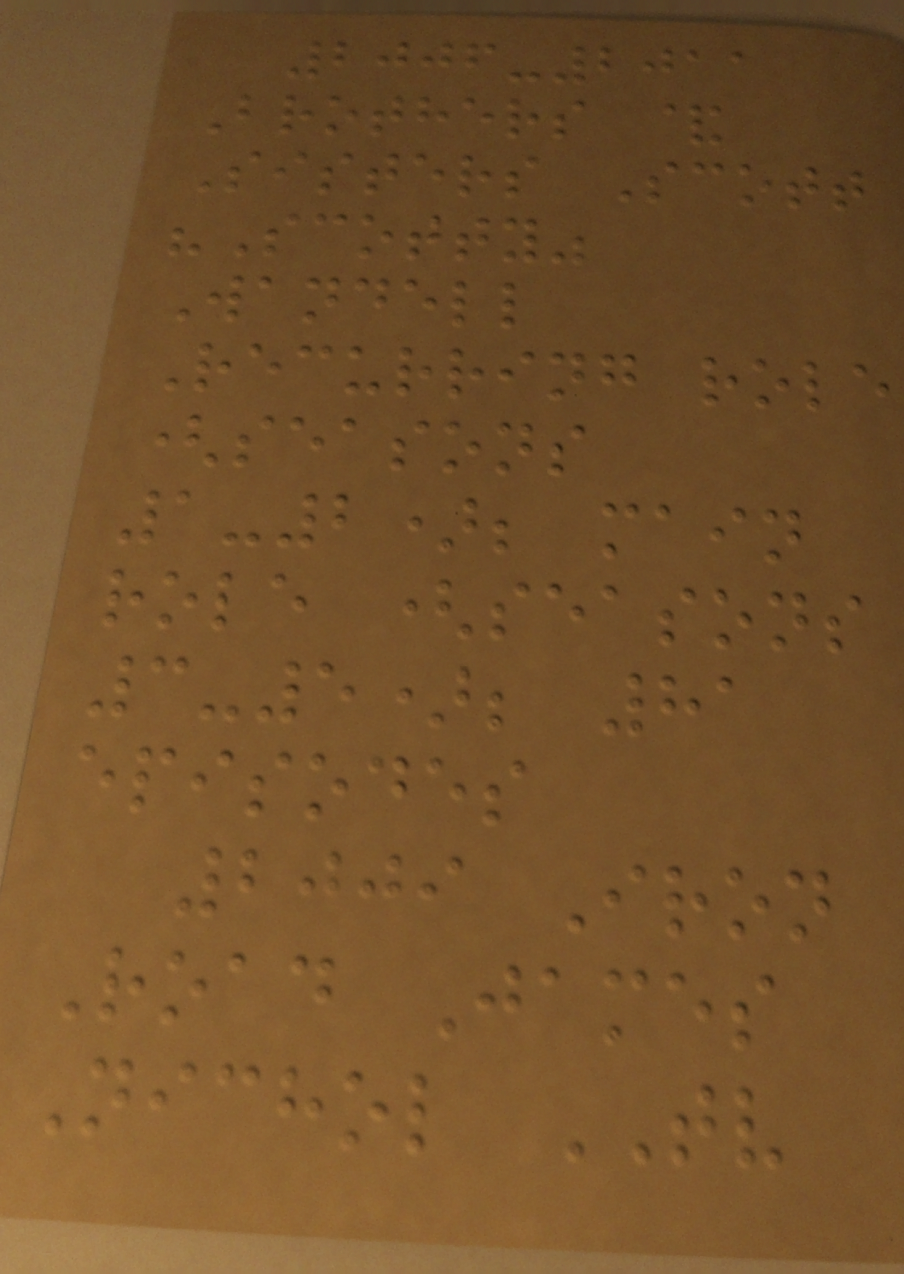2006-2011
Brothers &
Sisters Scott
"Scotty"
Wandell
Recurring role
(seasons
1-2); main
role (seasons
3-5); 81
episodes
2009 Iron
Road James
Nichol TV
